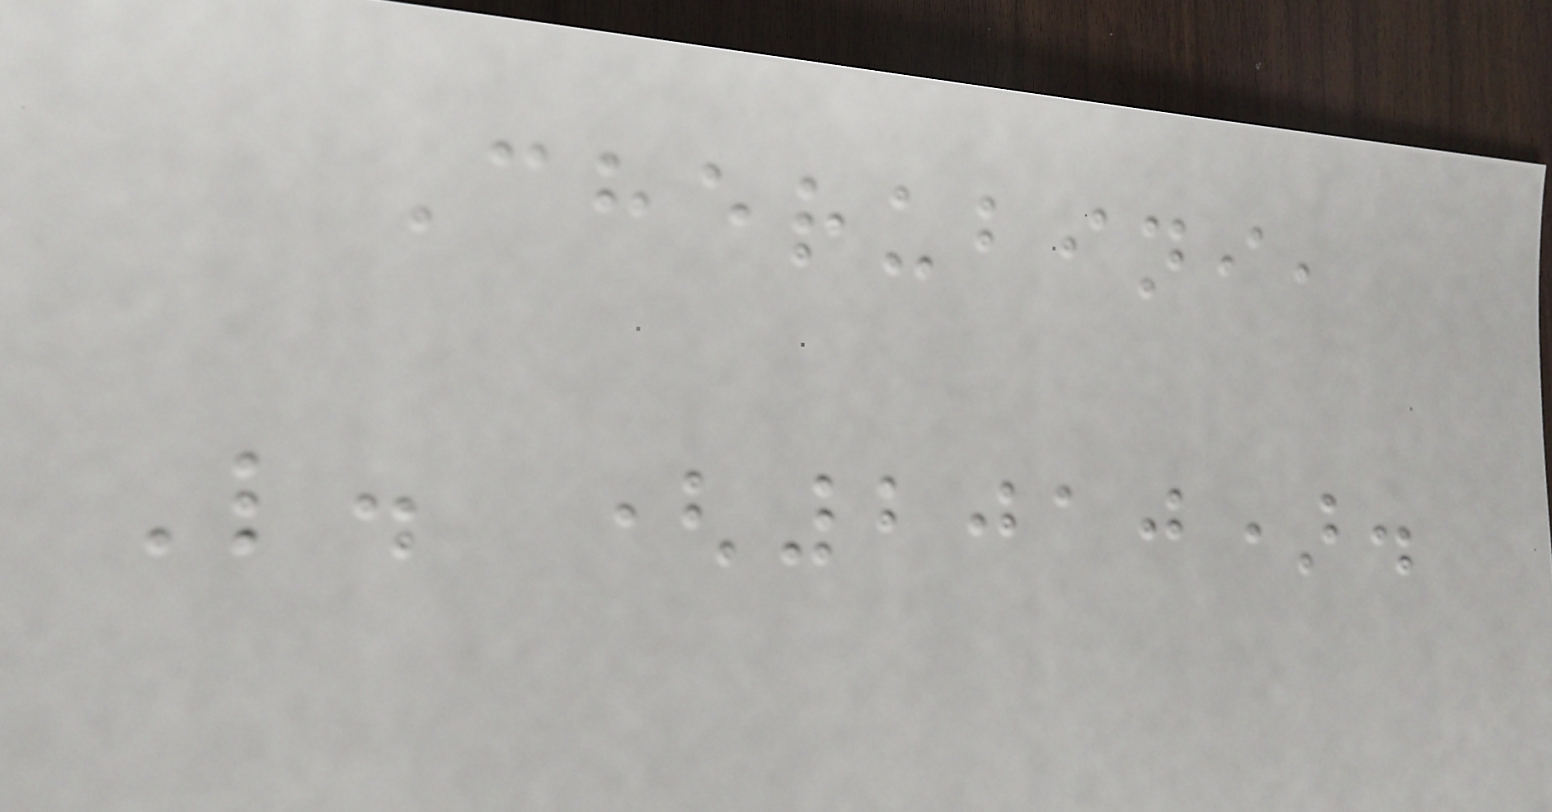Cherubini,
L. (2010).
